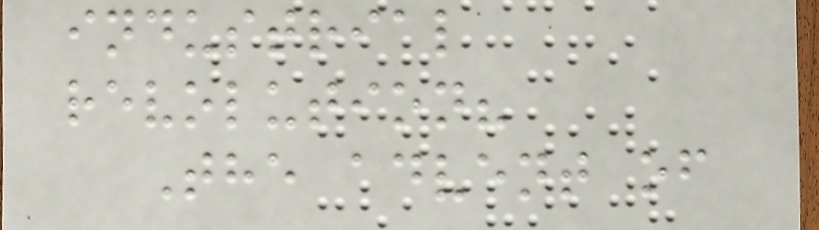industrial
revolution?
The advent of
